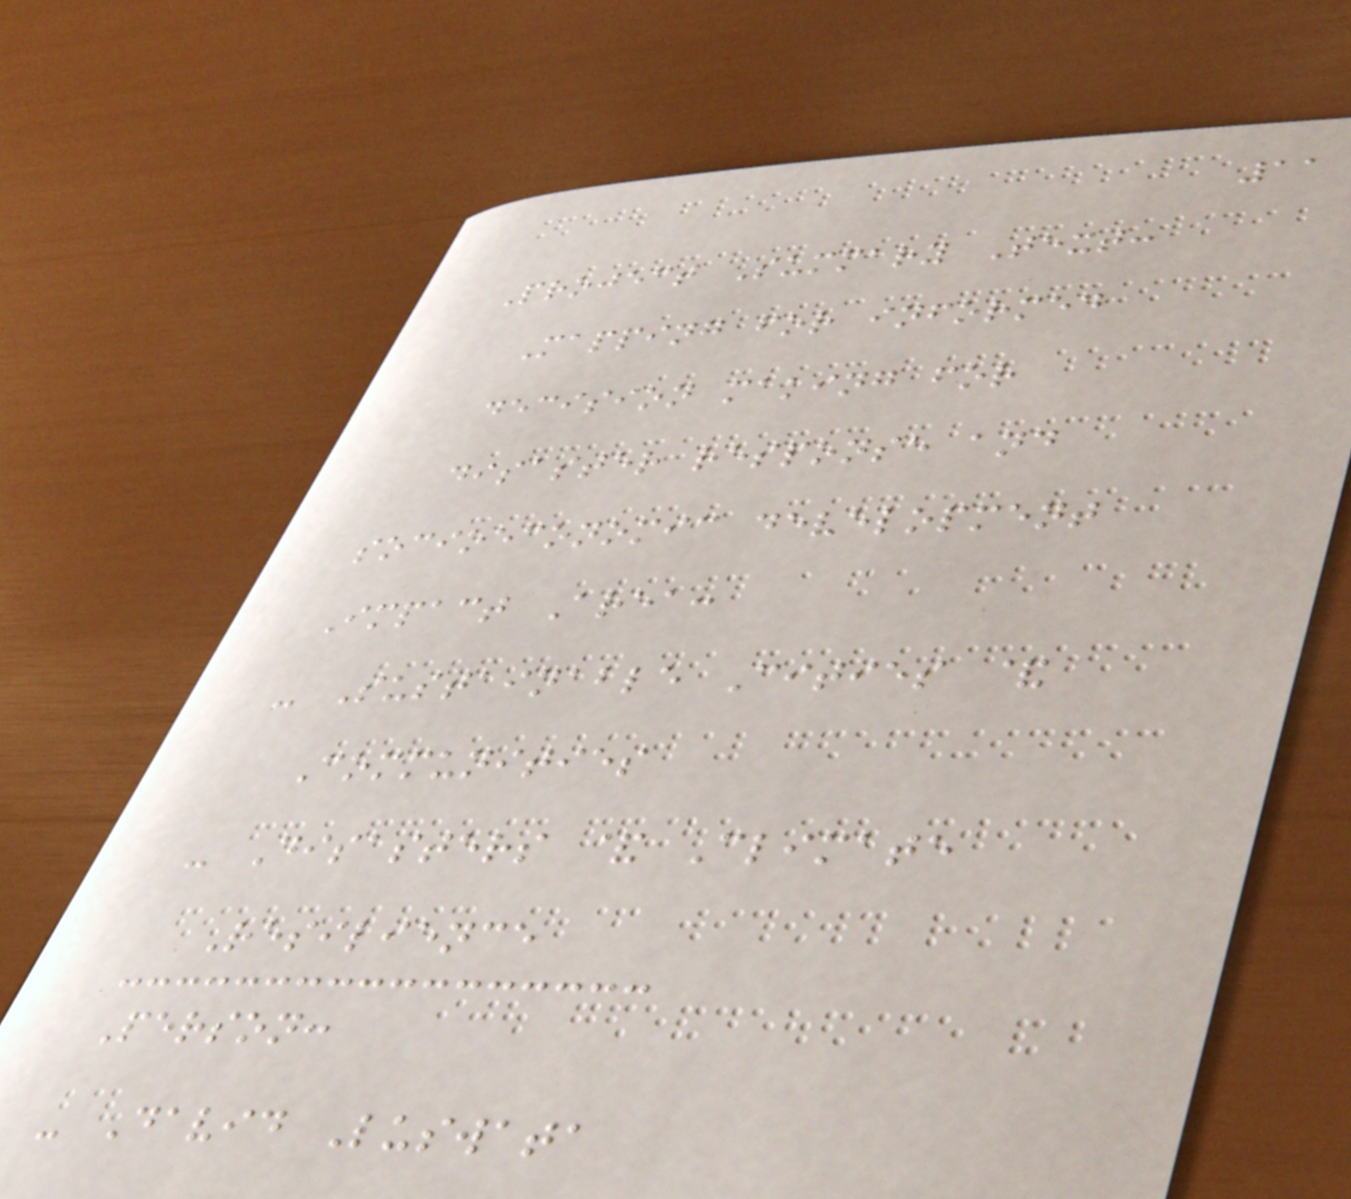11
Project Summary Text:
Mapping for informed
decision making for
disaster response and
socioeconomic development
Impact Area:
- Sustainable Cities &
Communities
- Disasters & Climate
Resilience
Person:
- David Luswata
